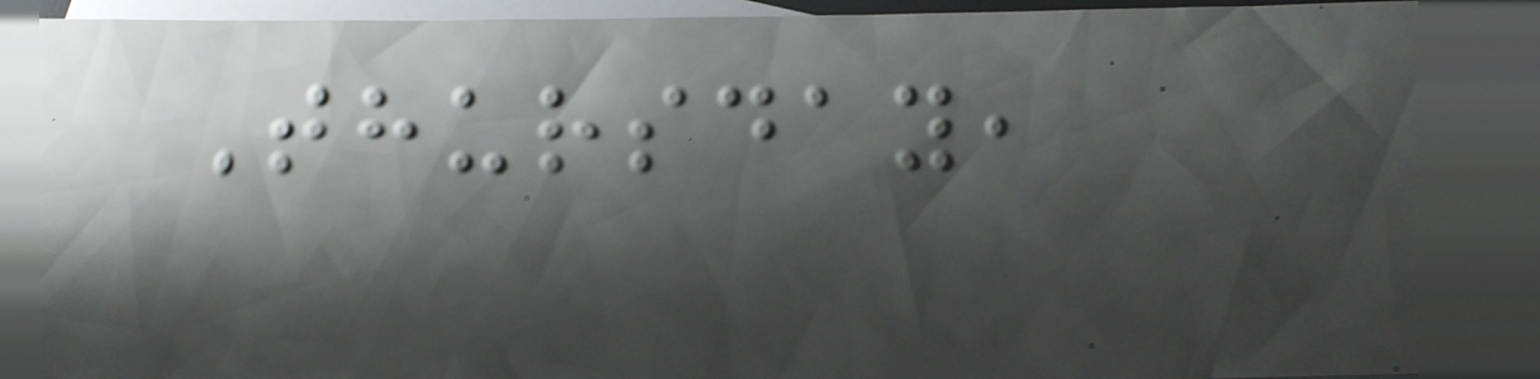Thursday,
